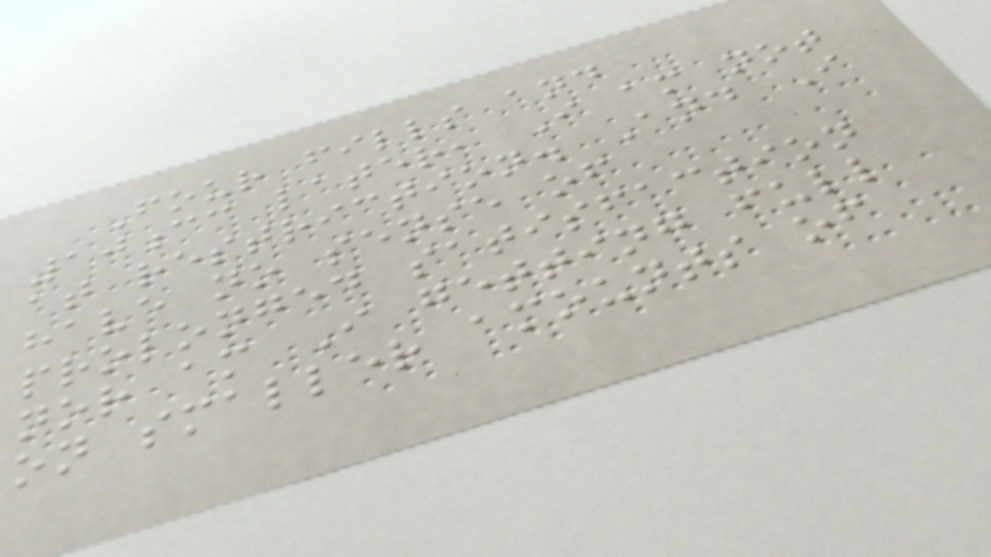Four fills and
10cc later, I am not
at restriction. And I
have no sense of
prolonged satisfaction
nor am I getting full
on smaller amounts of
